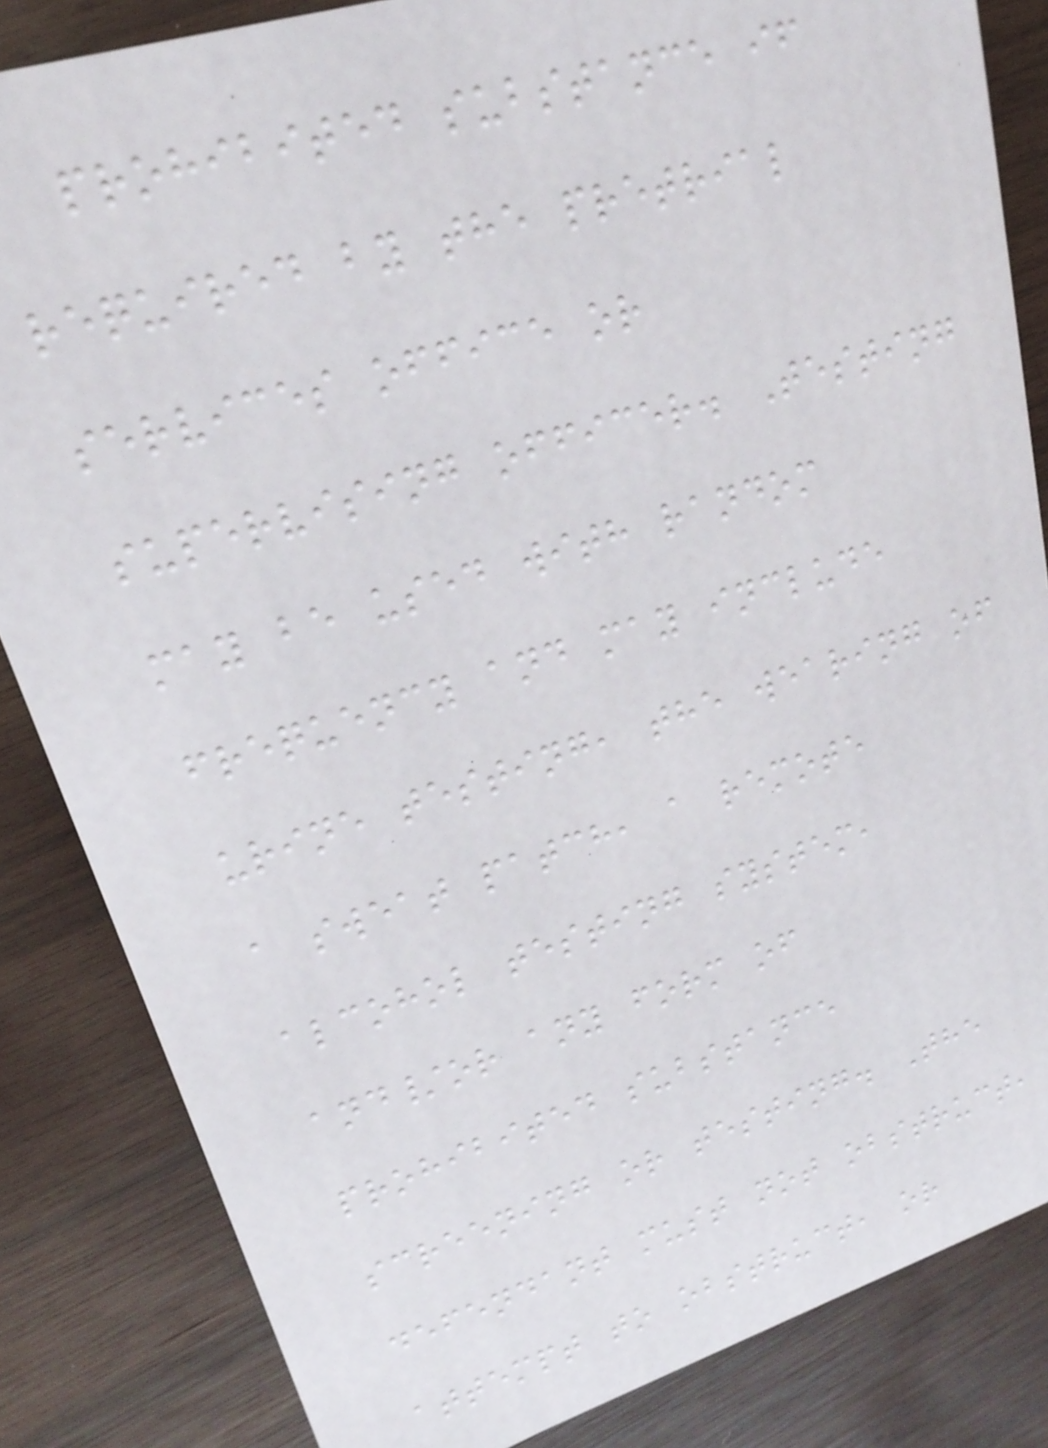prohibited substance if
required by the pretrial
services office or
supervising officer. Testing
may be used with random
frequency and may include
urine testing, the wearing of
a sweat patch, a remote
alcohol testing system,
and/or any form of
prohibited substance
screening or testing. The
defendant must not obstruct,
attempt to obstruct, or
